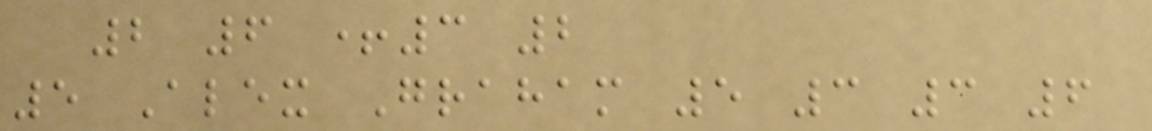2 6 +3 2
5 Alex Graham 5 3 3 6
